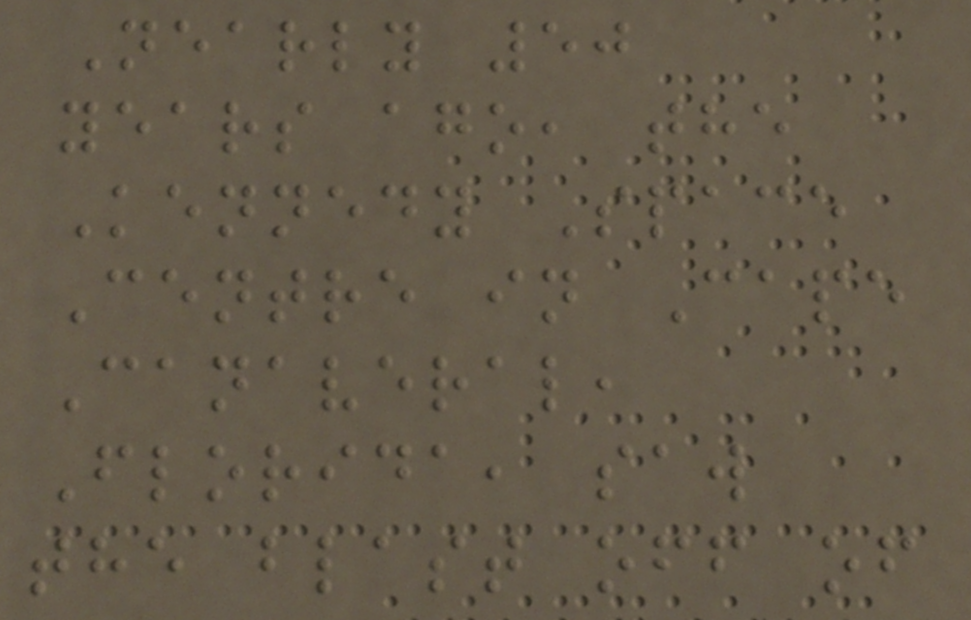Nearly 50
years ago, the
Kennedy Space
Centre in Cape
Canaveral,
Florida, saw
the blast off of
